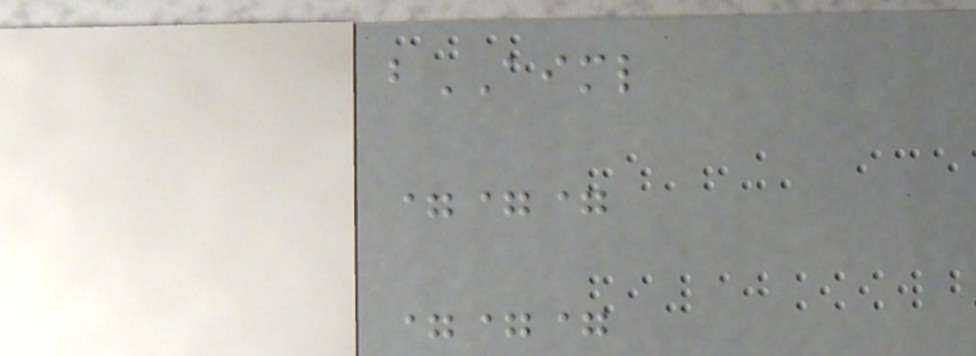bAIML
===
===
